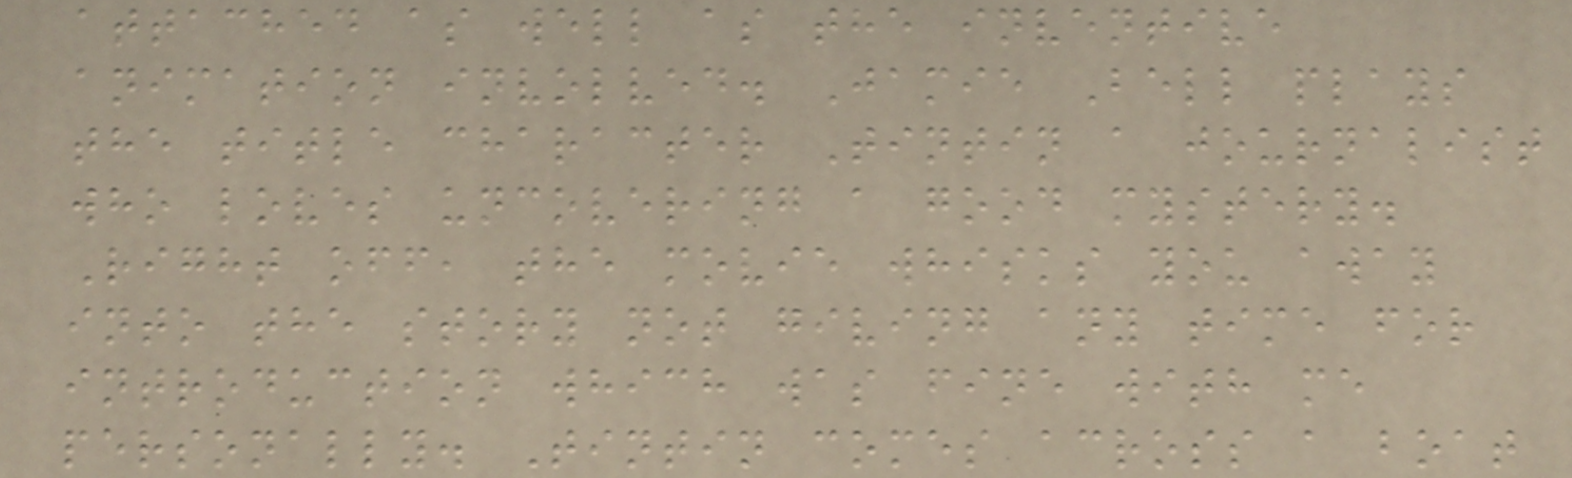attached as well as the inventive
animation involved. Jamie Bell plays
the title character Tintin a journalist
who loves uncovering a good mystery.
Right off, the movie whisks you away
into the story not giving any time for
introduction which was fine with me
personally. Tintin comes across a boat
